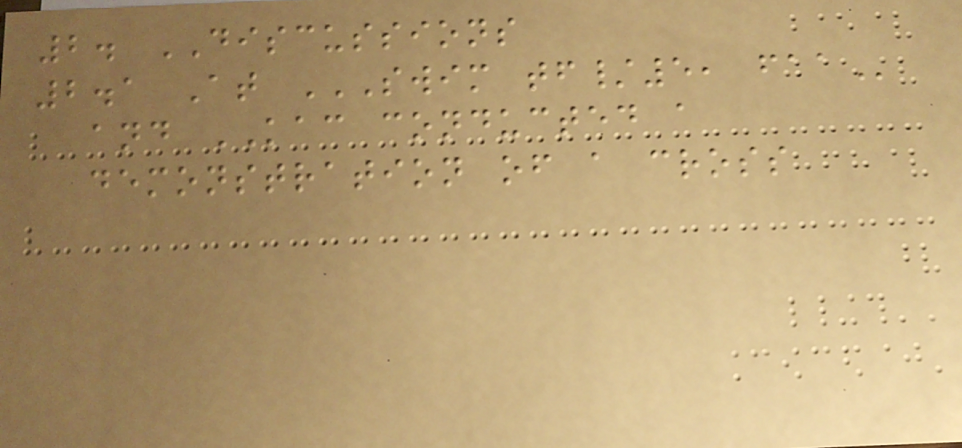2. DISCUSSIONS
2.1 At SWIM TF/5, FAA
and KAC conducted a
demonstration of a cross
